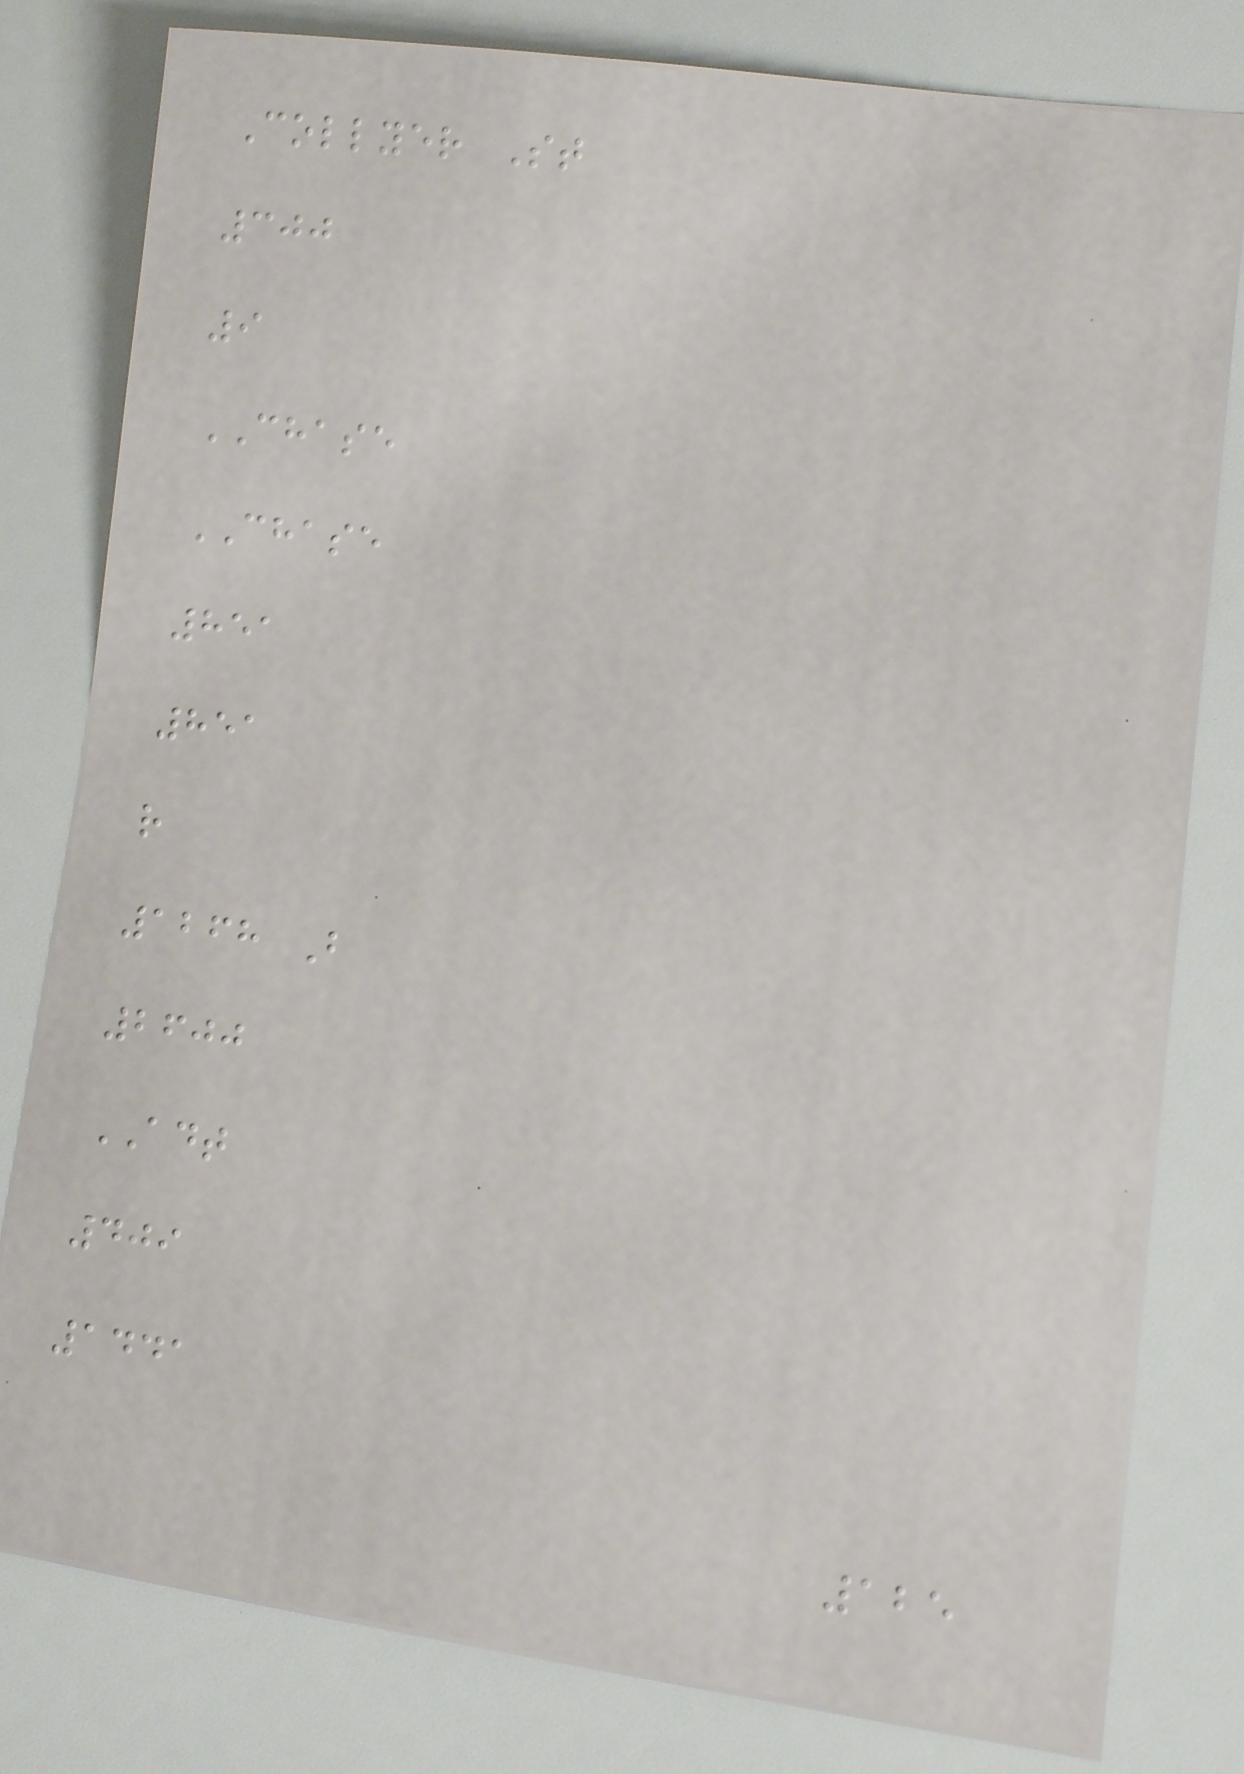Collyer St
300
9
CHASE
CHASE
851
851
r
1268 B
2600
ADT
409
1441
125
